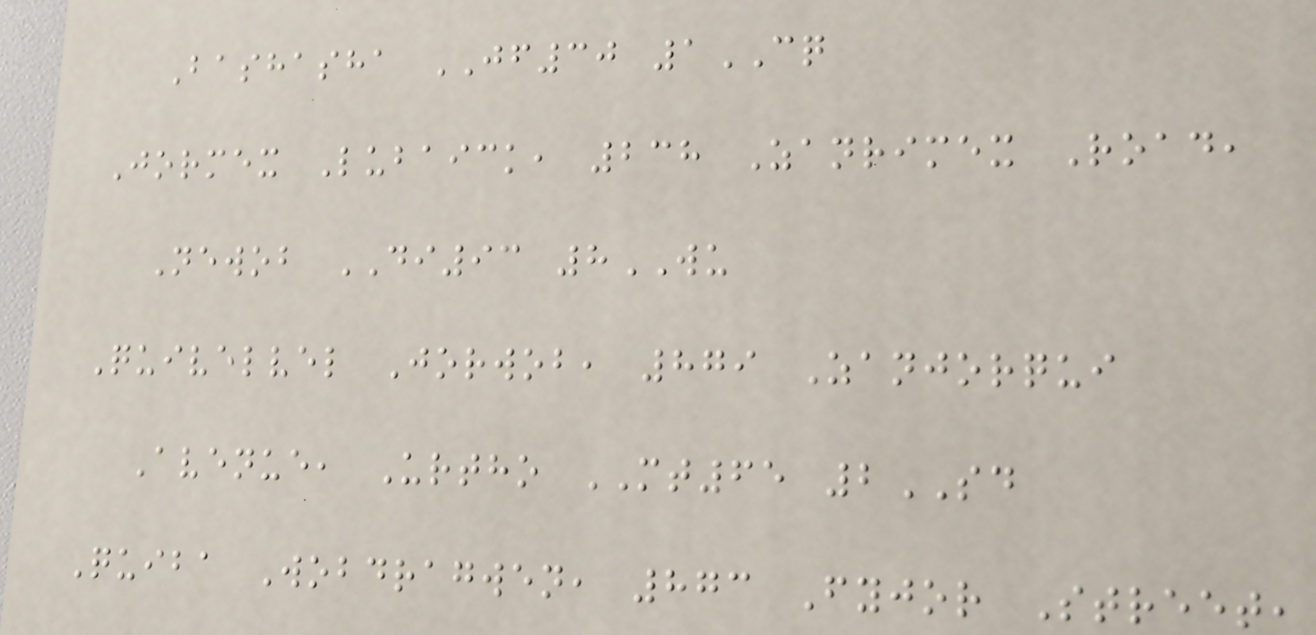Bashasha JF30 1CQ
Jormex Lubaick, 238 Zanrimex Road,
Newob DI93 8WU
Quivelvel Jorwob, 879 Zanjorqui
Avenue, Urtho MT65 2SD
Quiba Wobdragwen, 873 Fyjor Street,
